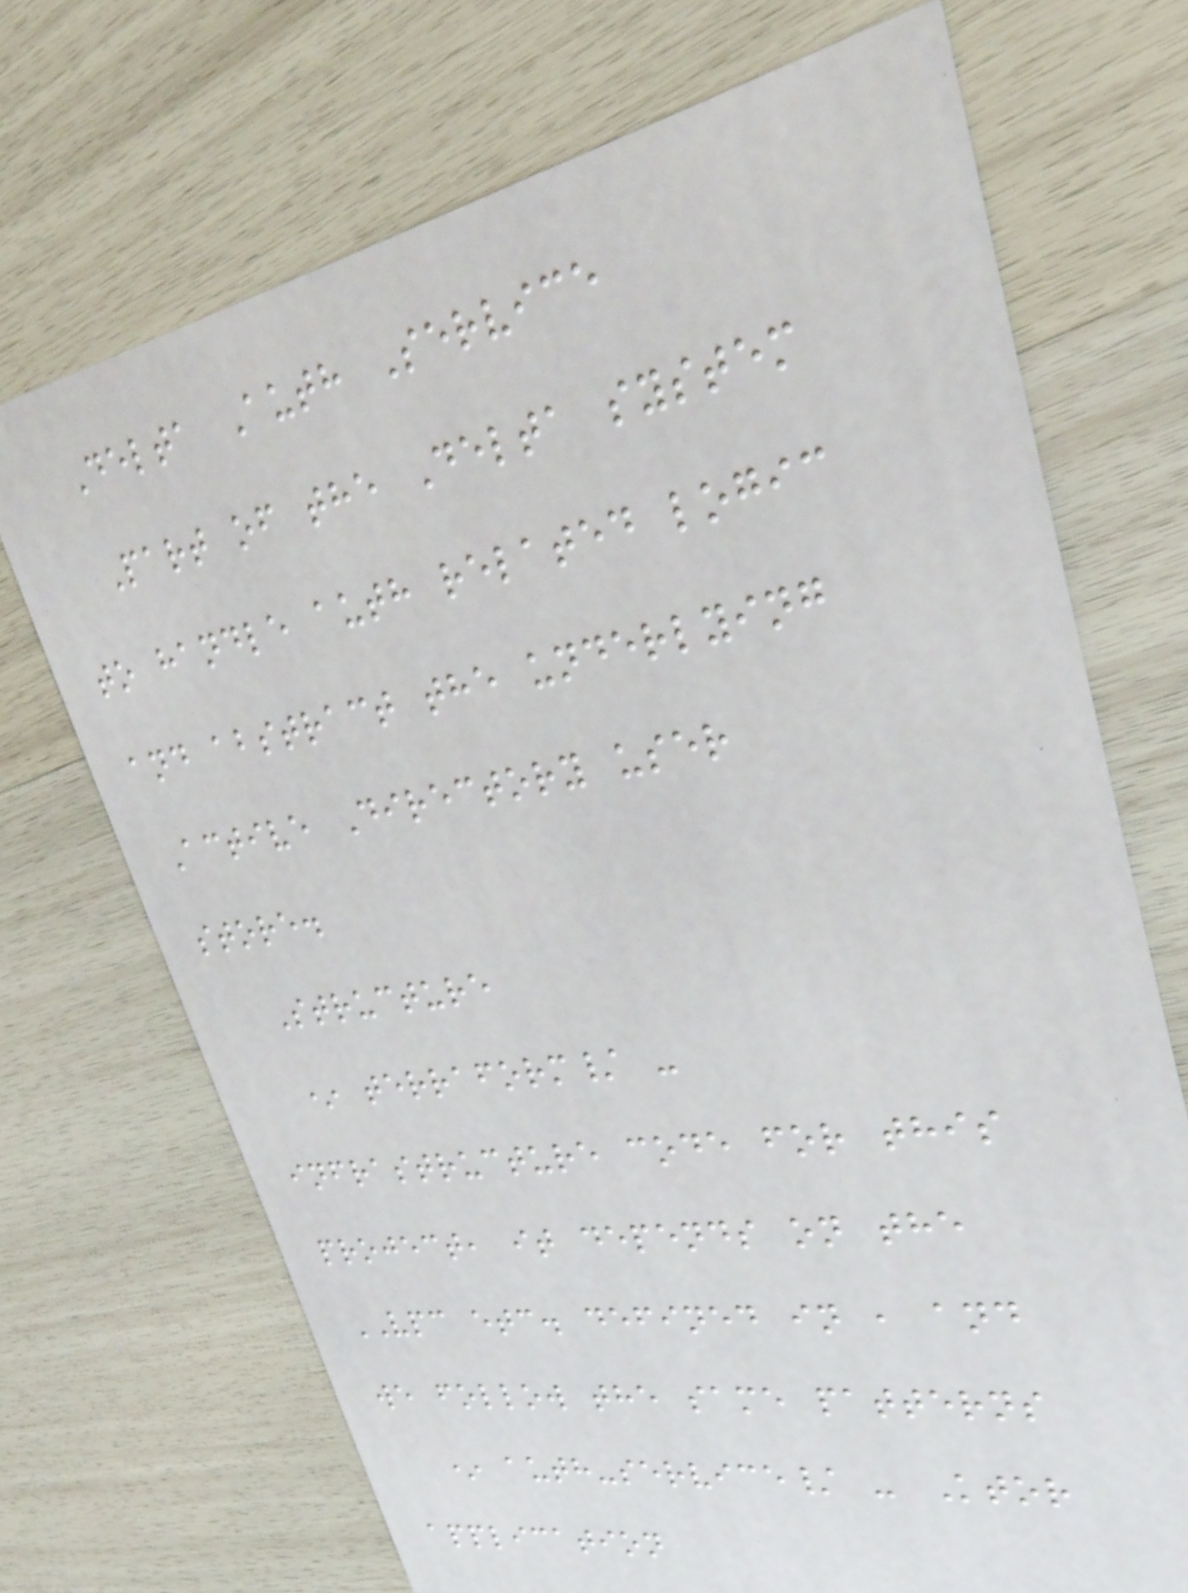Delta Auth Service
Part of the Delta system
to handle auth related logic
and abstract the underlying
Active Directory user
store.
Structure
* terraform/ -
infrastructure code for this
project, it depends on the
VPC etc. defined in , and
we follow the same patterns
* auth-service/ - Ktor
application
